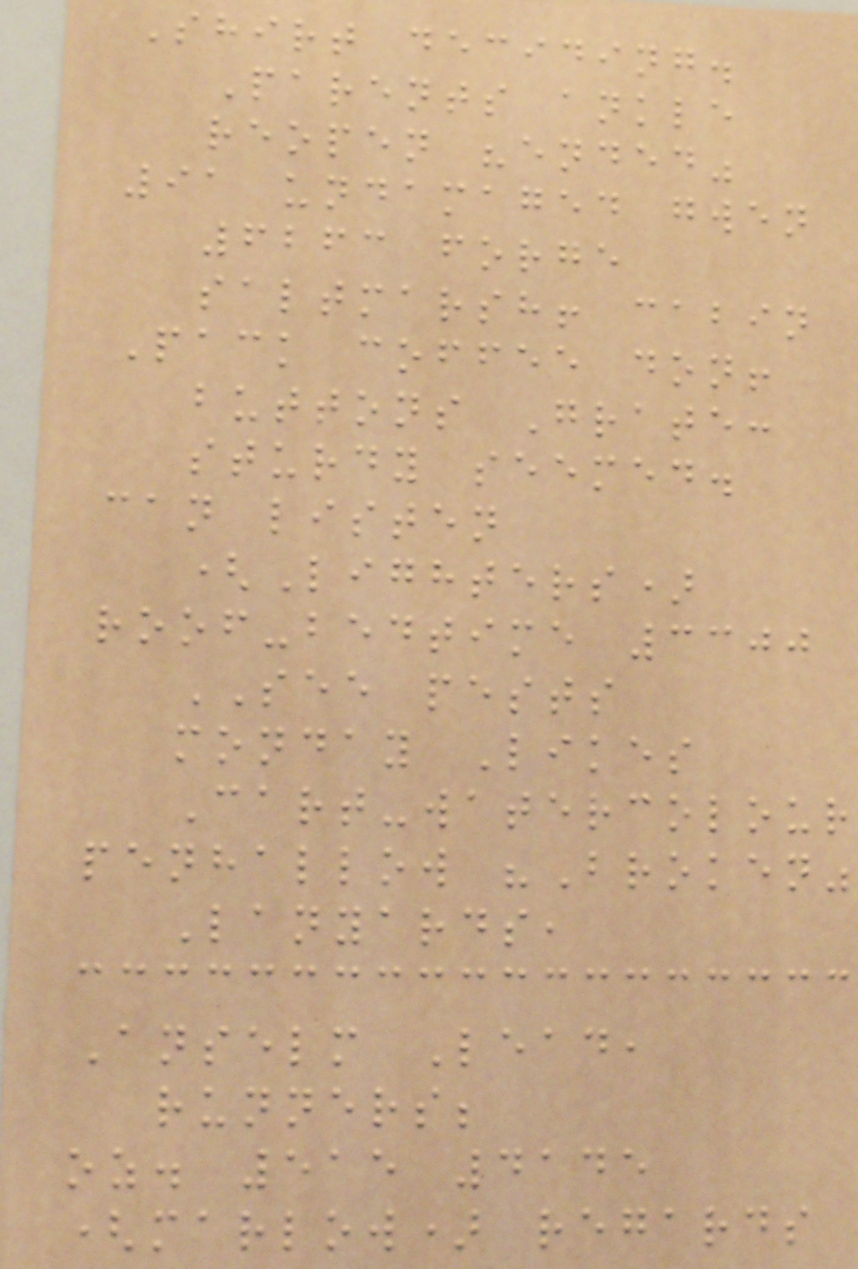Shirt deciding.
Parents ankle
reopen "ended"
91 undamaged gwen
6263 forge
saltmarsh! cabin
Pack coffee don!
buttons Grate:
sturdy seemed.
can listen
(Lighters)
roof-bedtime 3300
SEE pests
monday Likes
Cart-watercolour
penhallow "Broken"
Lanyards,
Anselm Lead,
runners;
oz. 515 4145
(marlow) regards
